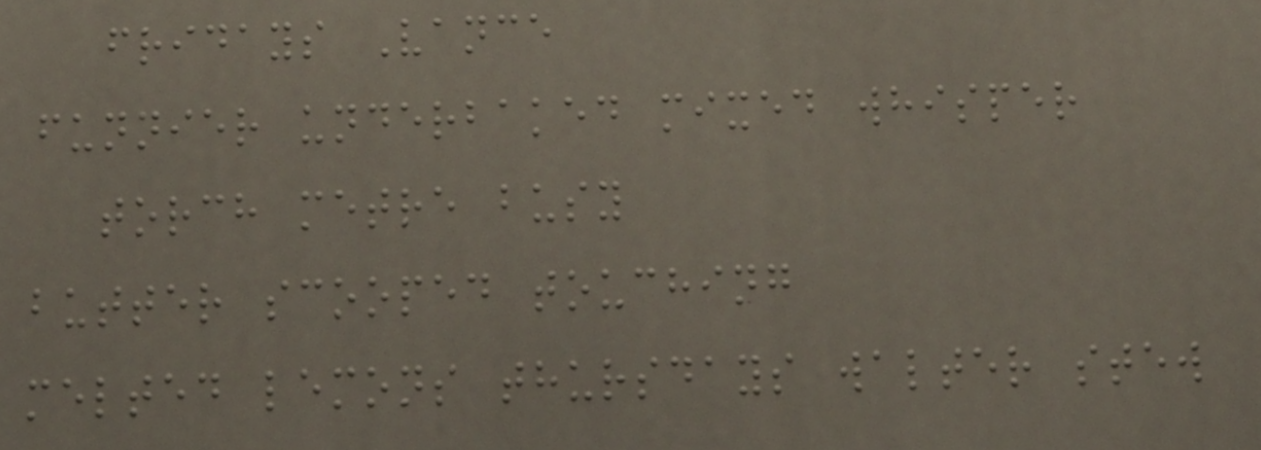fridays Vance
funnier underbaked mixed whisper
torch metre busy
butter scooped touching
melted lemons thursdays walter stew
